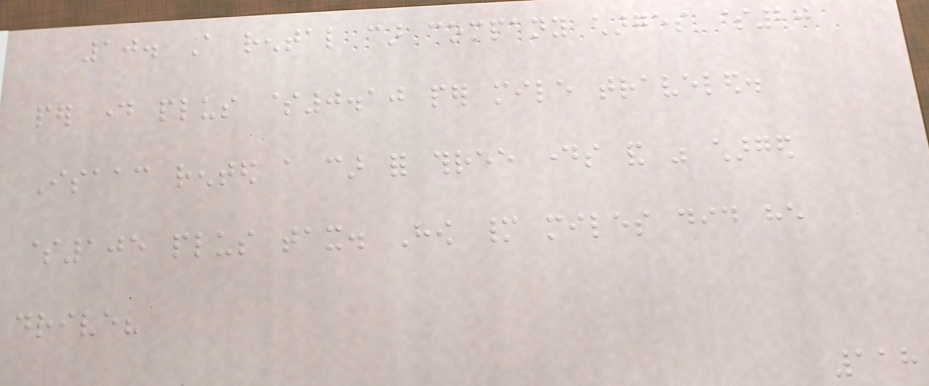10. A rental car company charges $20
per day plus $0.10 per mile traveled.
Isaac rented a car for three days and was charged
$105 plus tax. How many miles did he
drive?
118
